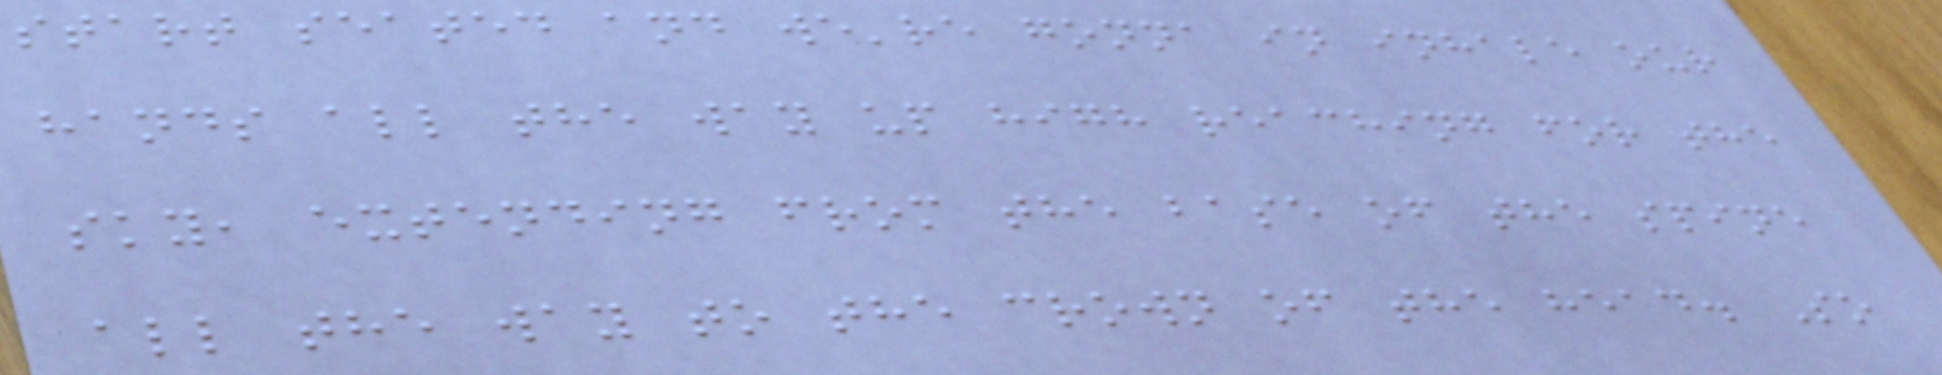start seated and we're gonna in inhale our
hands all the way up high reaching for the
sky, extending from the base of the spine
all the way to the crown of the head. So
